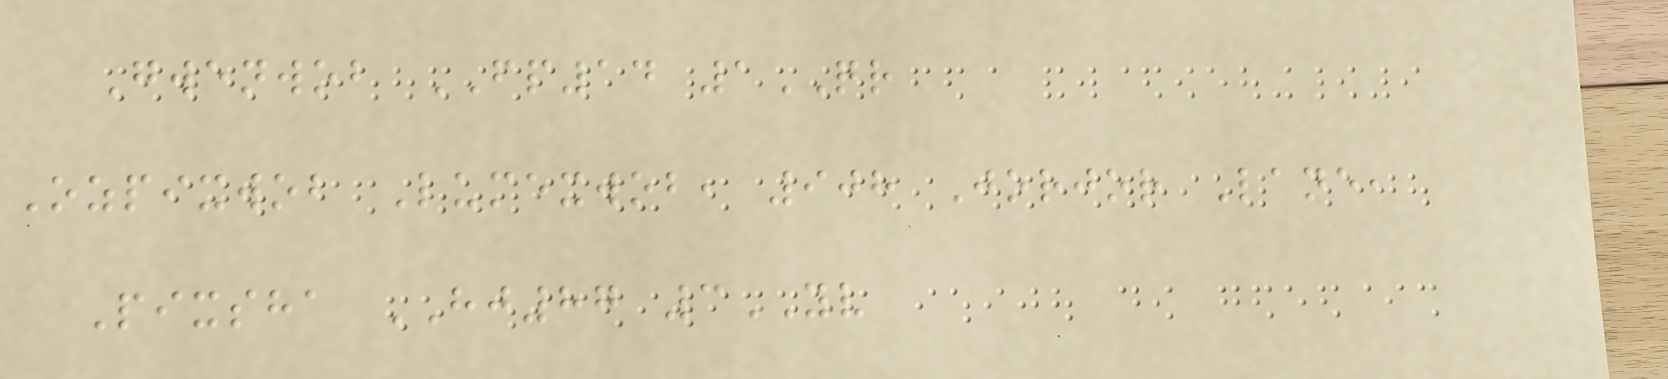Gwenwob FP14 1QR
Ozpixwob Lumexwob, 908 Jorjor Lane,
Pixsha HJ87 3YV
